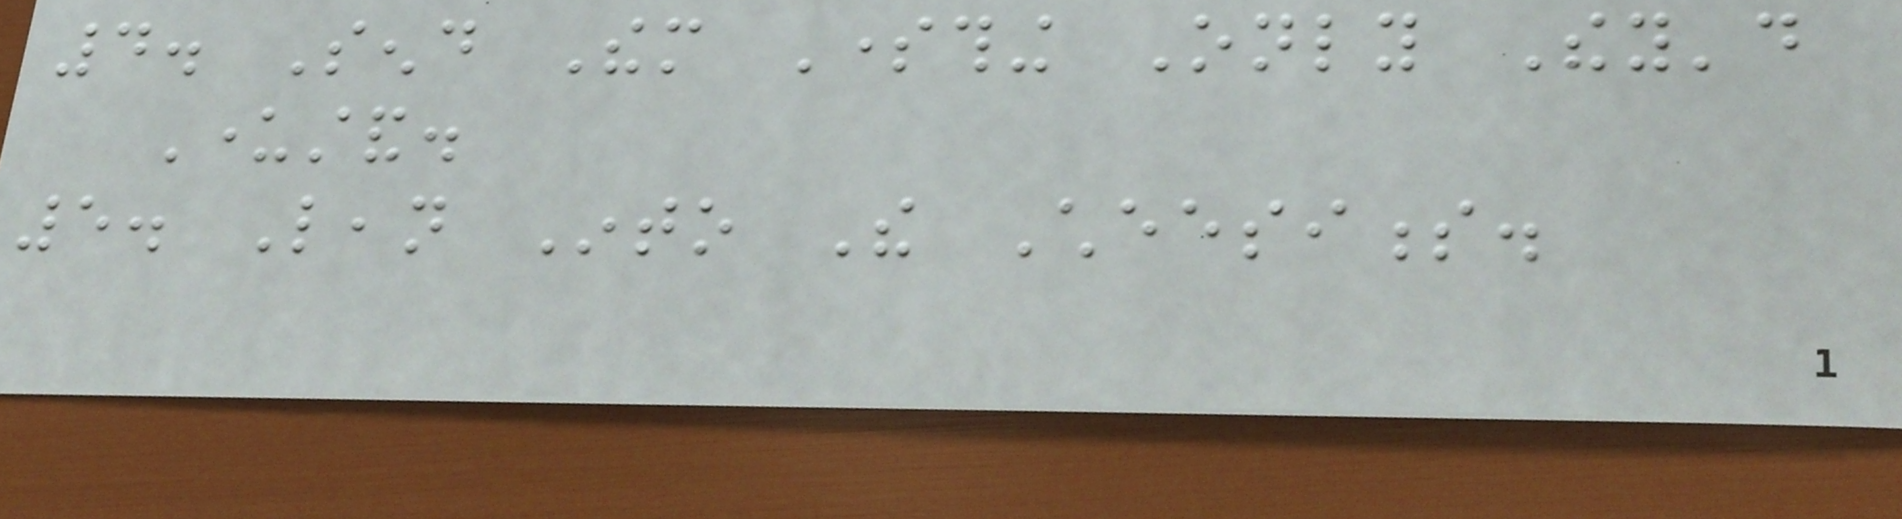4. Send Them Something Only They'd
Understand.
5. Lean Into The Cheesiness.
